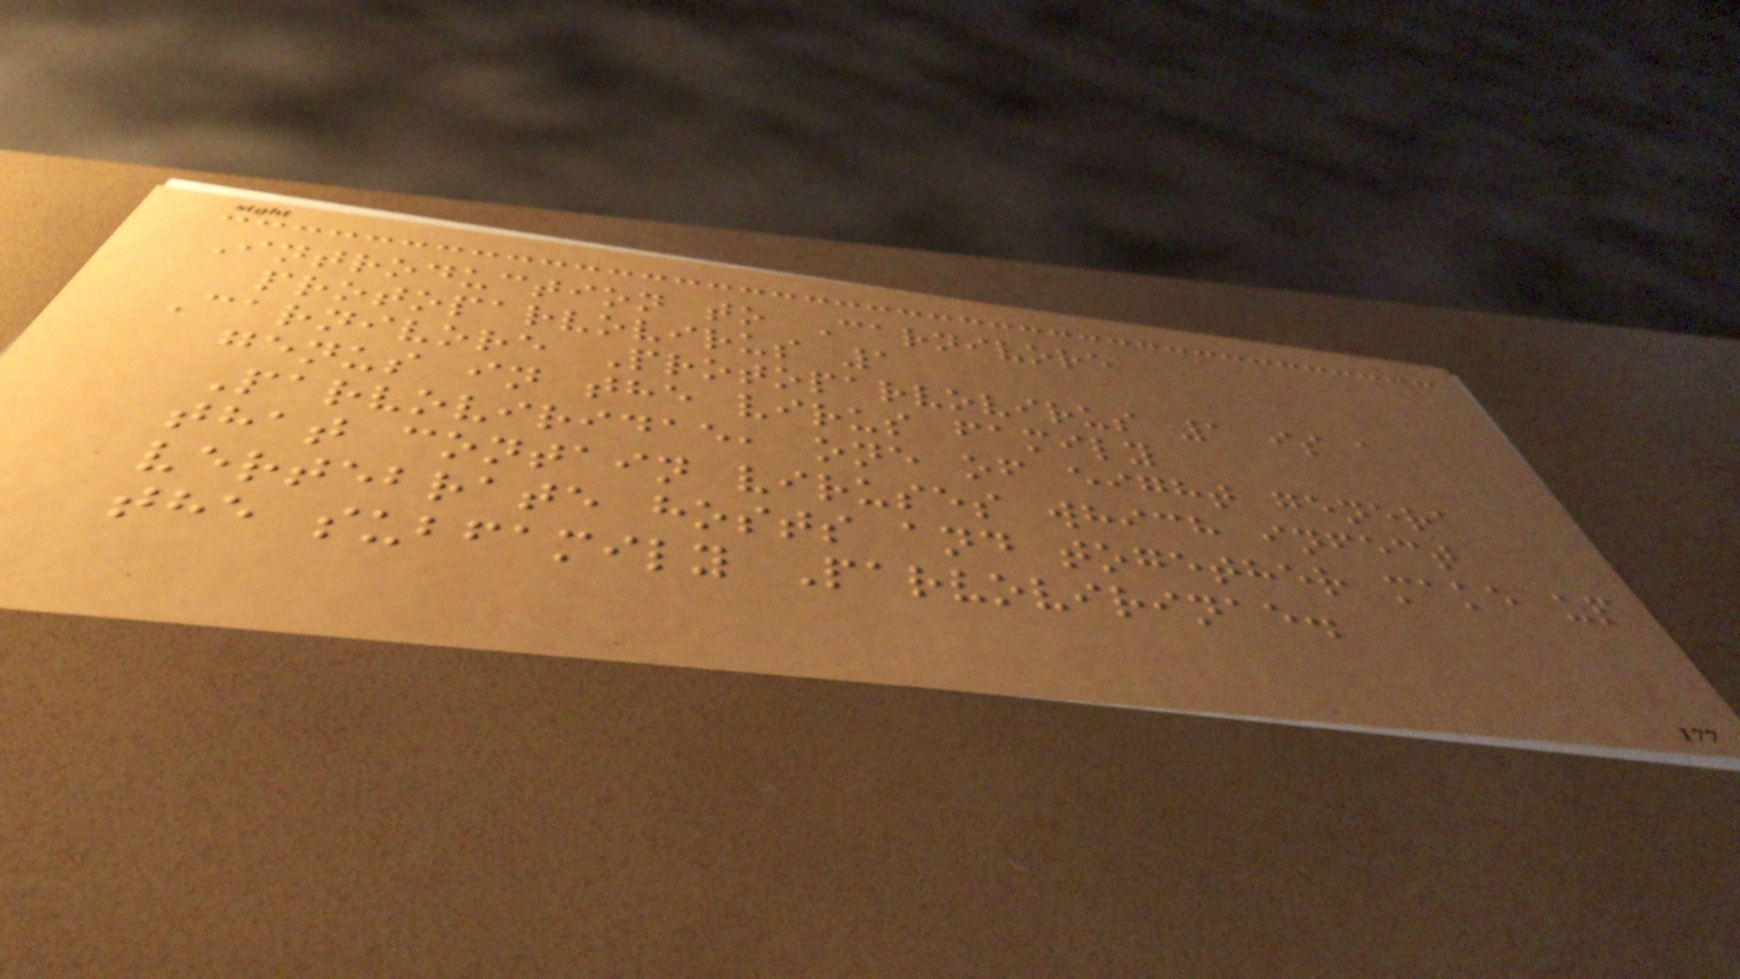Introduction to Carnivore
protoparvovirus 1
Carnivore Protoparvovirus 1 is a
genus in the virus family
Parvoviridae, one of eight genera
that contain viruses which infect
vertebrate hosts and together make up
the subfamily Parvovirinae.
